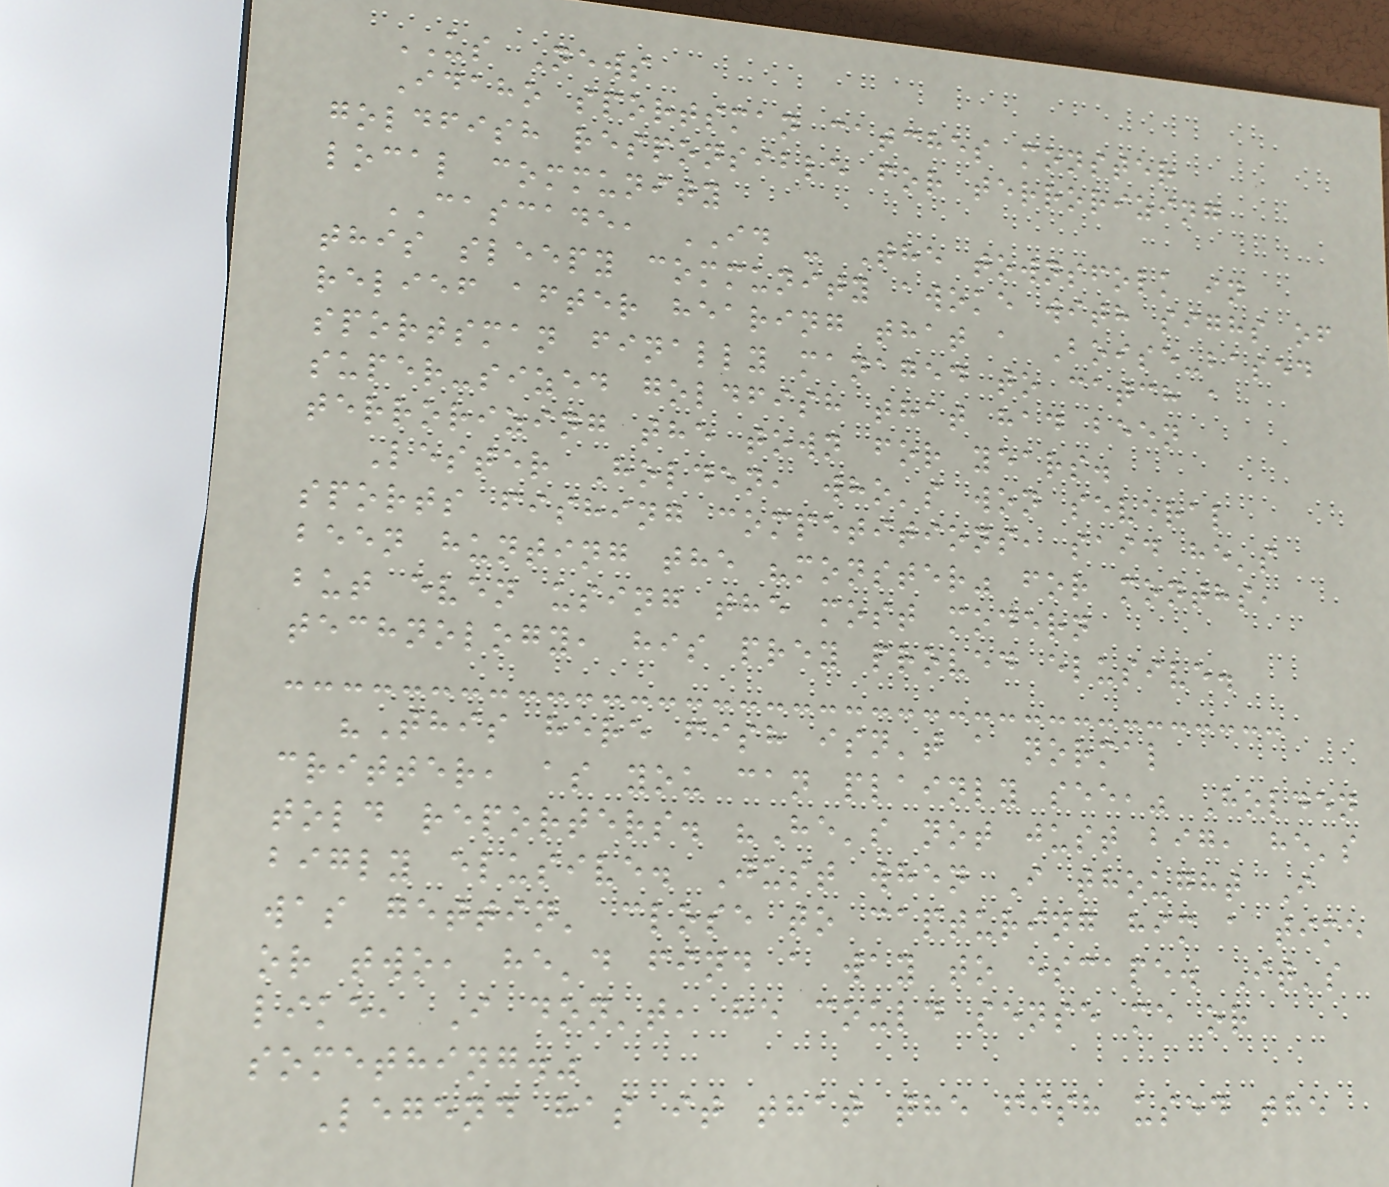US News
Idaho sportsman catches monster
goldfish responsible for terrorizing
local community
CASCADE, ID - The townsfolk in
this sleepy community awoke with sighs of
relief after hearing that a Boise-based
sportsman finally managed to catch a
super-sized goldfish that had been
terrorizing the town for years.
Lester Holden, who's won several
sports fishing competitions, said he's
been hunting the "monster" for months,
but even using the most modern
technology, his prey proved elusive.
"This here fish isn't a normal
critter, as you can plainly see," Holden
told reporters. "He's not just big, he's
bigly elusive. Just when I thought I
was gettin' close to capturing him a time
or two, he'd find a way to escape. It's
like, I don't, he could sense me or
something."
Legend has it that the fish used the
